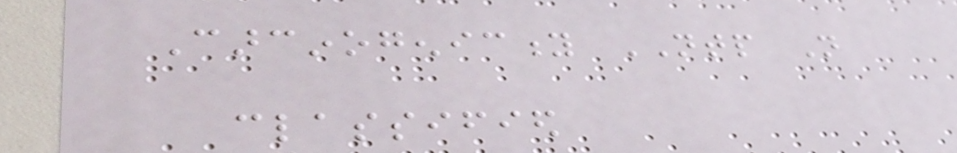Carcinogenicity NTP Not
classified
